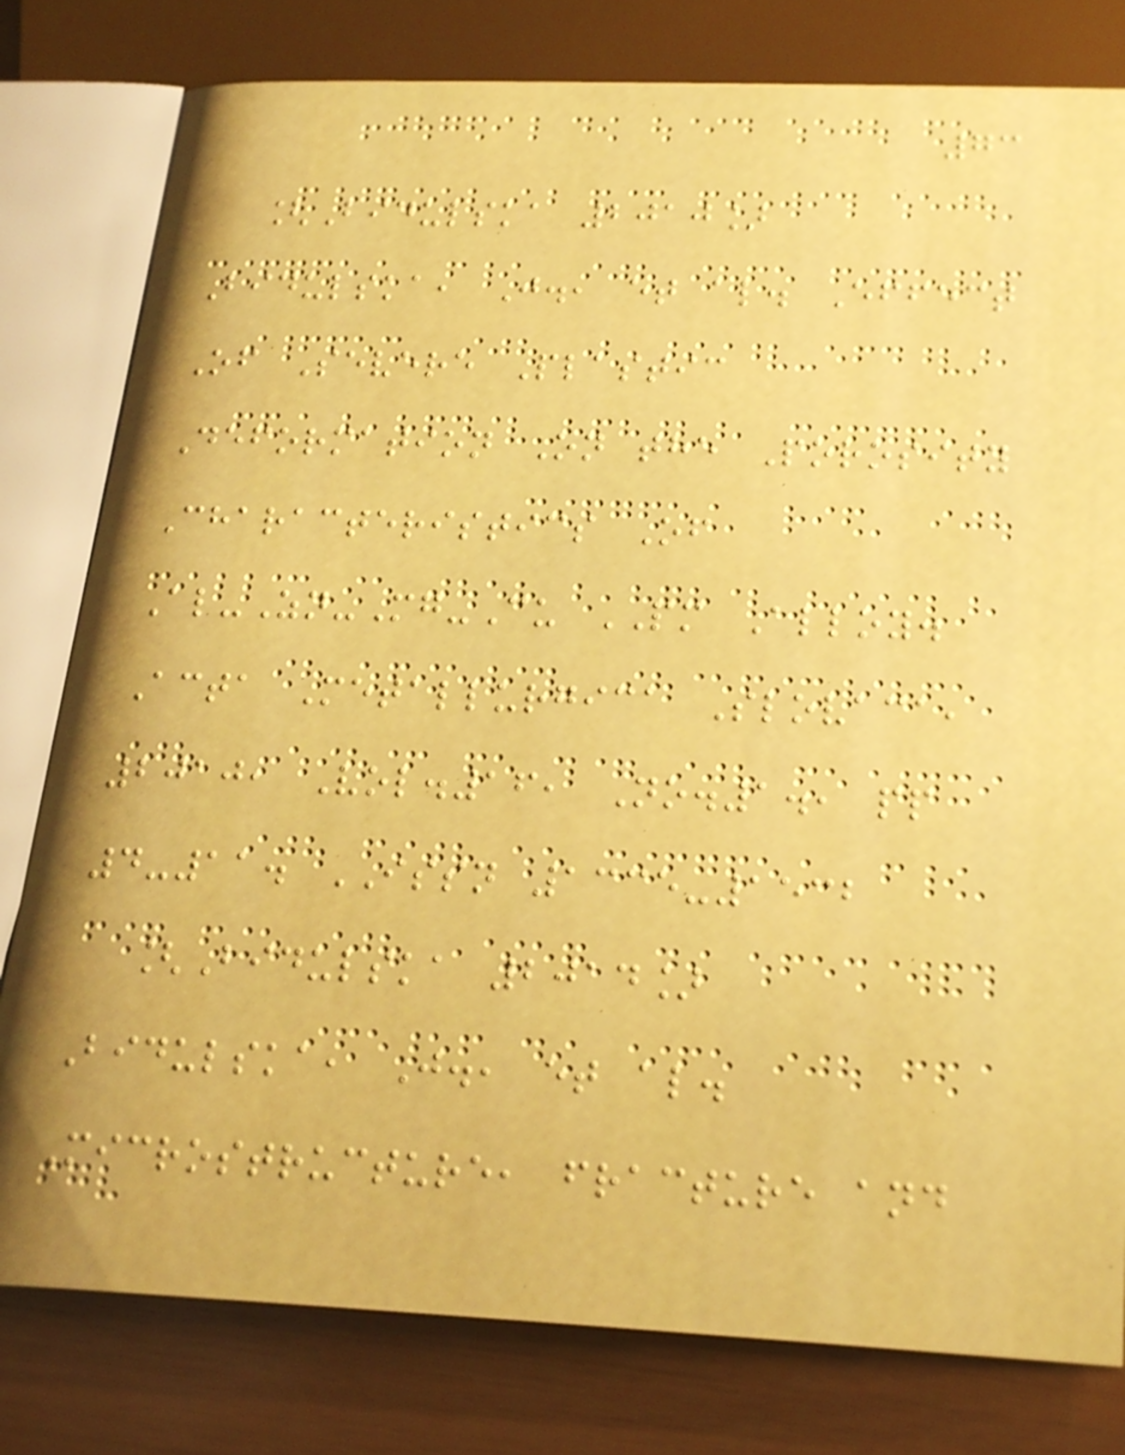73
[Bidulska 2010]
Bidulska, J., et al. Effect
Of Severe Plastic
Deformation On the Porosity
Characteristics Of
Al-Zn-Mg-Cu PM Alloy.
Acta Metallurgica Slovaca,
2010, Vol.16, No.1., pp
4-11. ISSN 1335-1532
[Bidulska 2014]
Bidulska, J., et al.
Microstructure, fracture and
